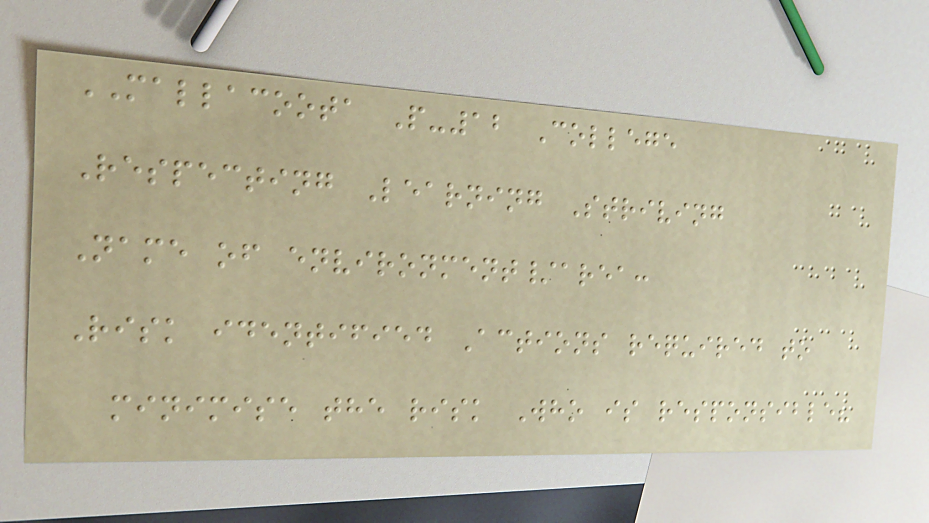MALLACOOTA P-12 College
Respecting Learning Striving
Name of environment/area:
Risk identified Actions required to
minimise the risk Who is responsible?
